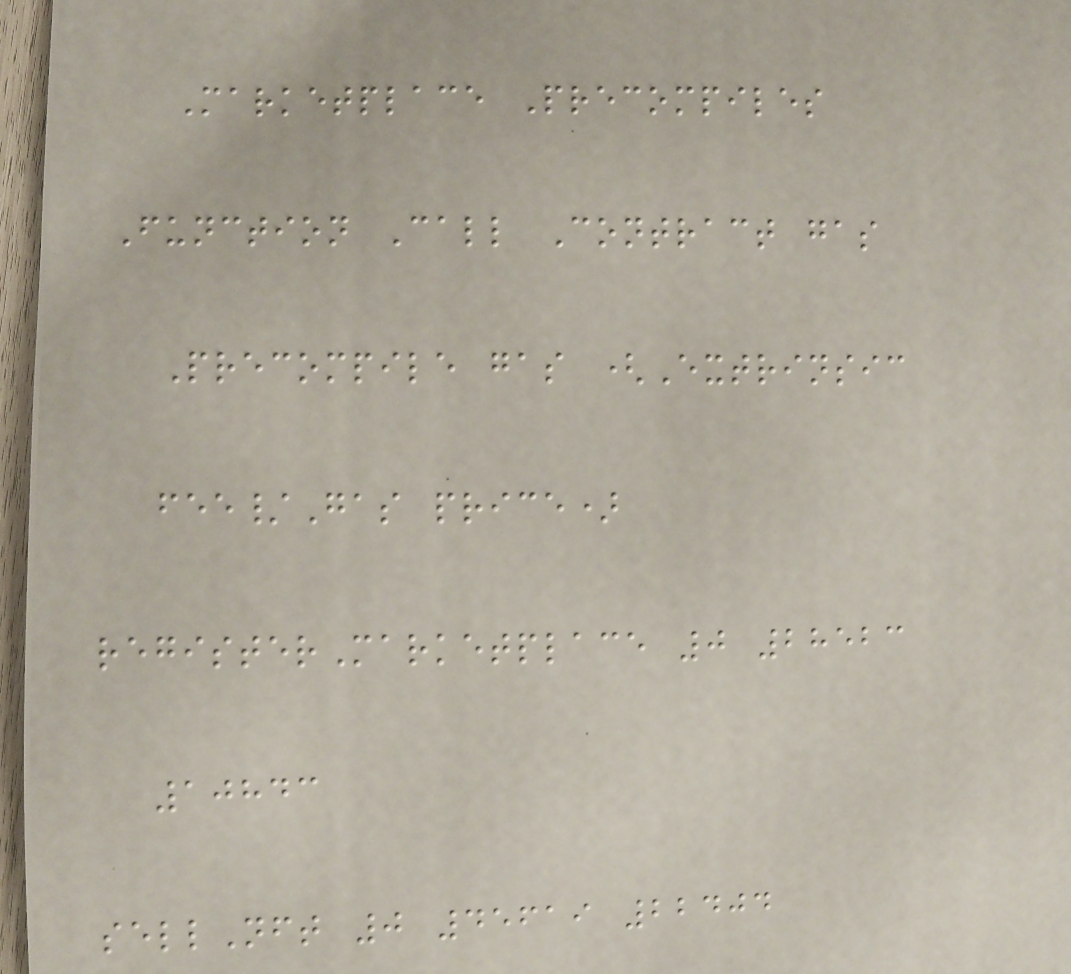Marketplace Precompiles
Function Call Contract gas
Precompile gas (Extrinsic
fee/Gas price)
registerMarketplace 0 28523
10843
sellNft 0 45619 22404
